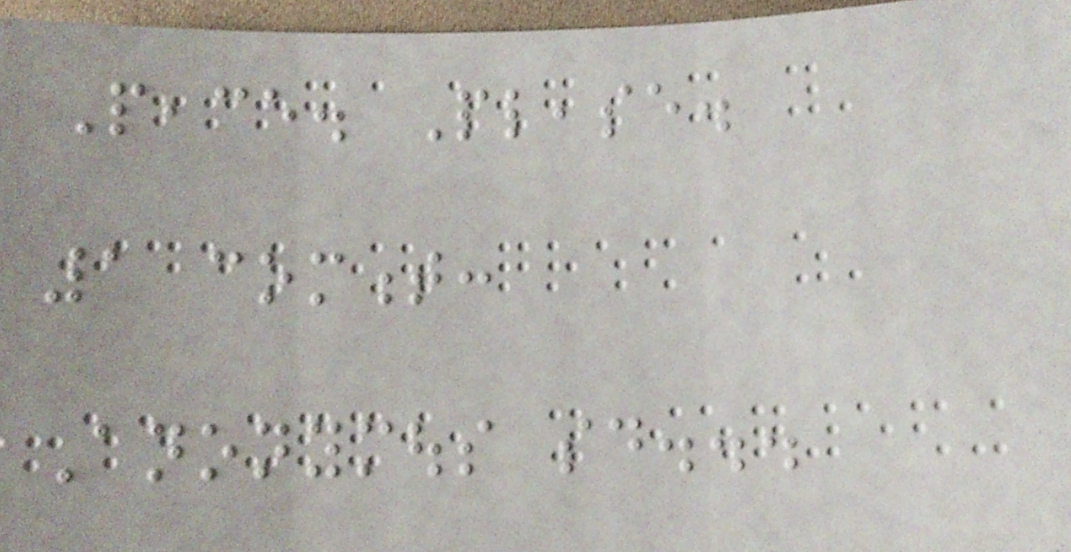Peace. Please.
1 comment:
Anonymous said...
